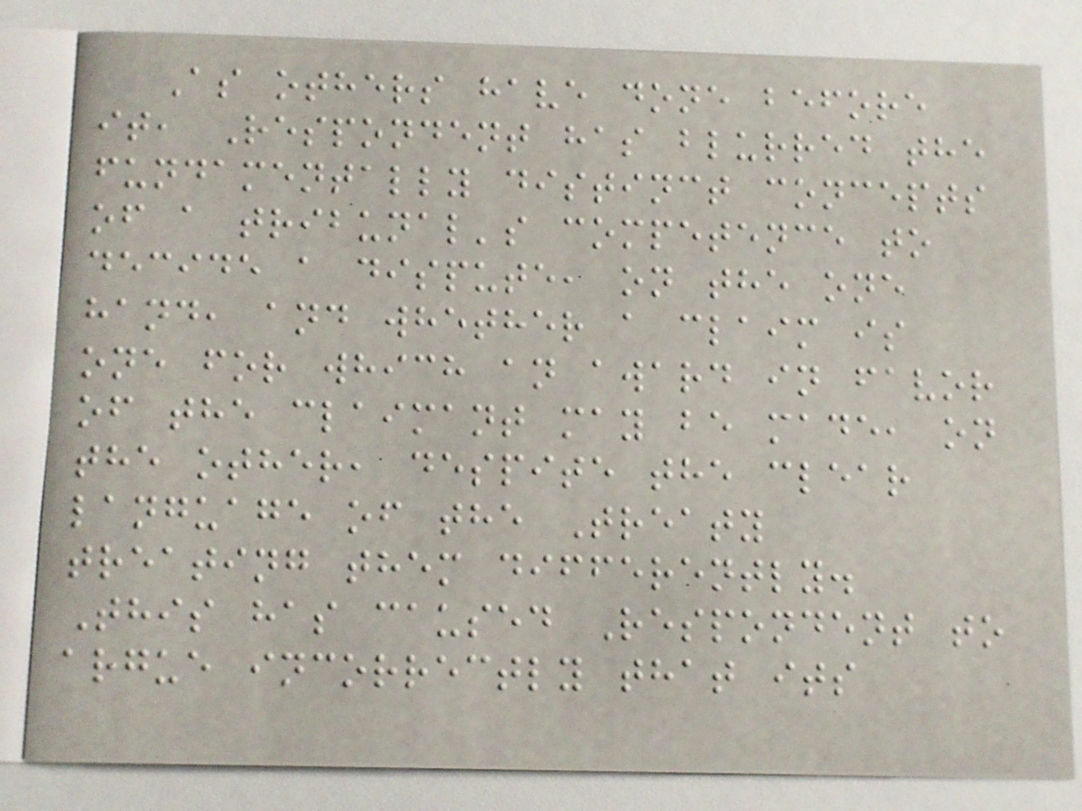As others have done before
it, Respondent has blurred the
fundamentally distinct concepts
of a tribunal's competence to
decide a dispute, on the one
hand, and whether a claim is
one for which an award in favor
of the claimant may be made, on
the other, despite the clear
language of the Treaty
treating them differently.
This has caused Respondent to
argue incorrectly that its
